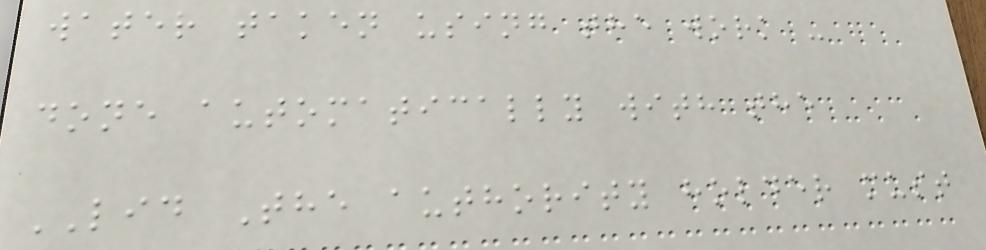water taken using the work -
done automatically with the
LID The authority holder must
